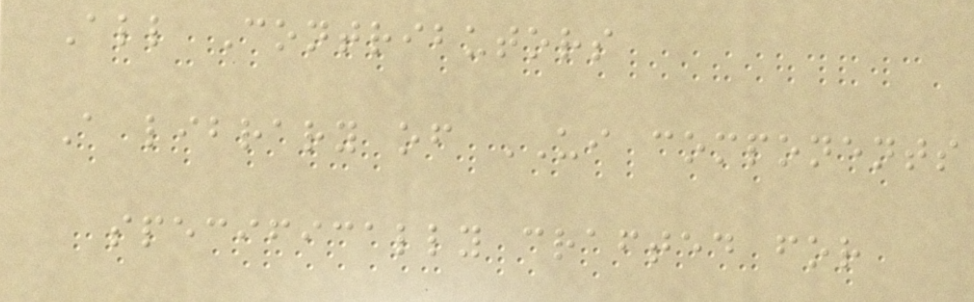All Contributors
A library of UI components
specifically crafted for
